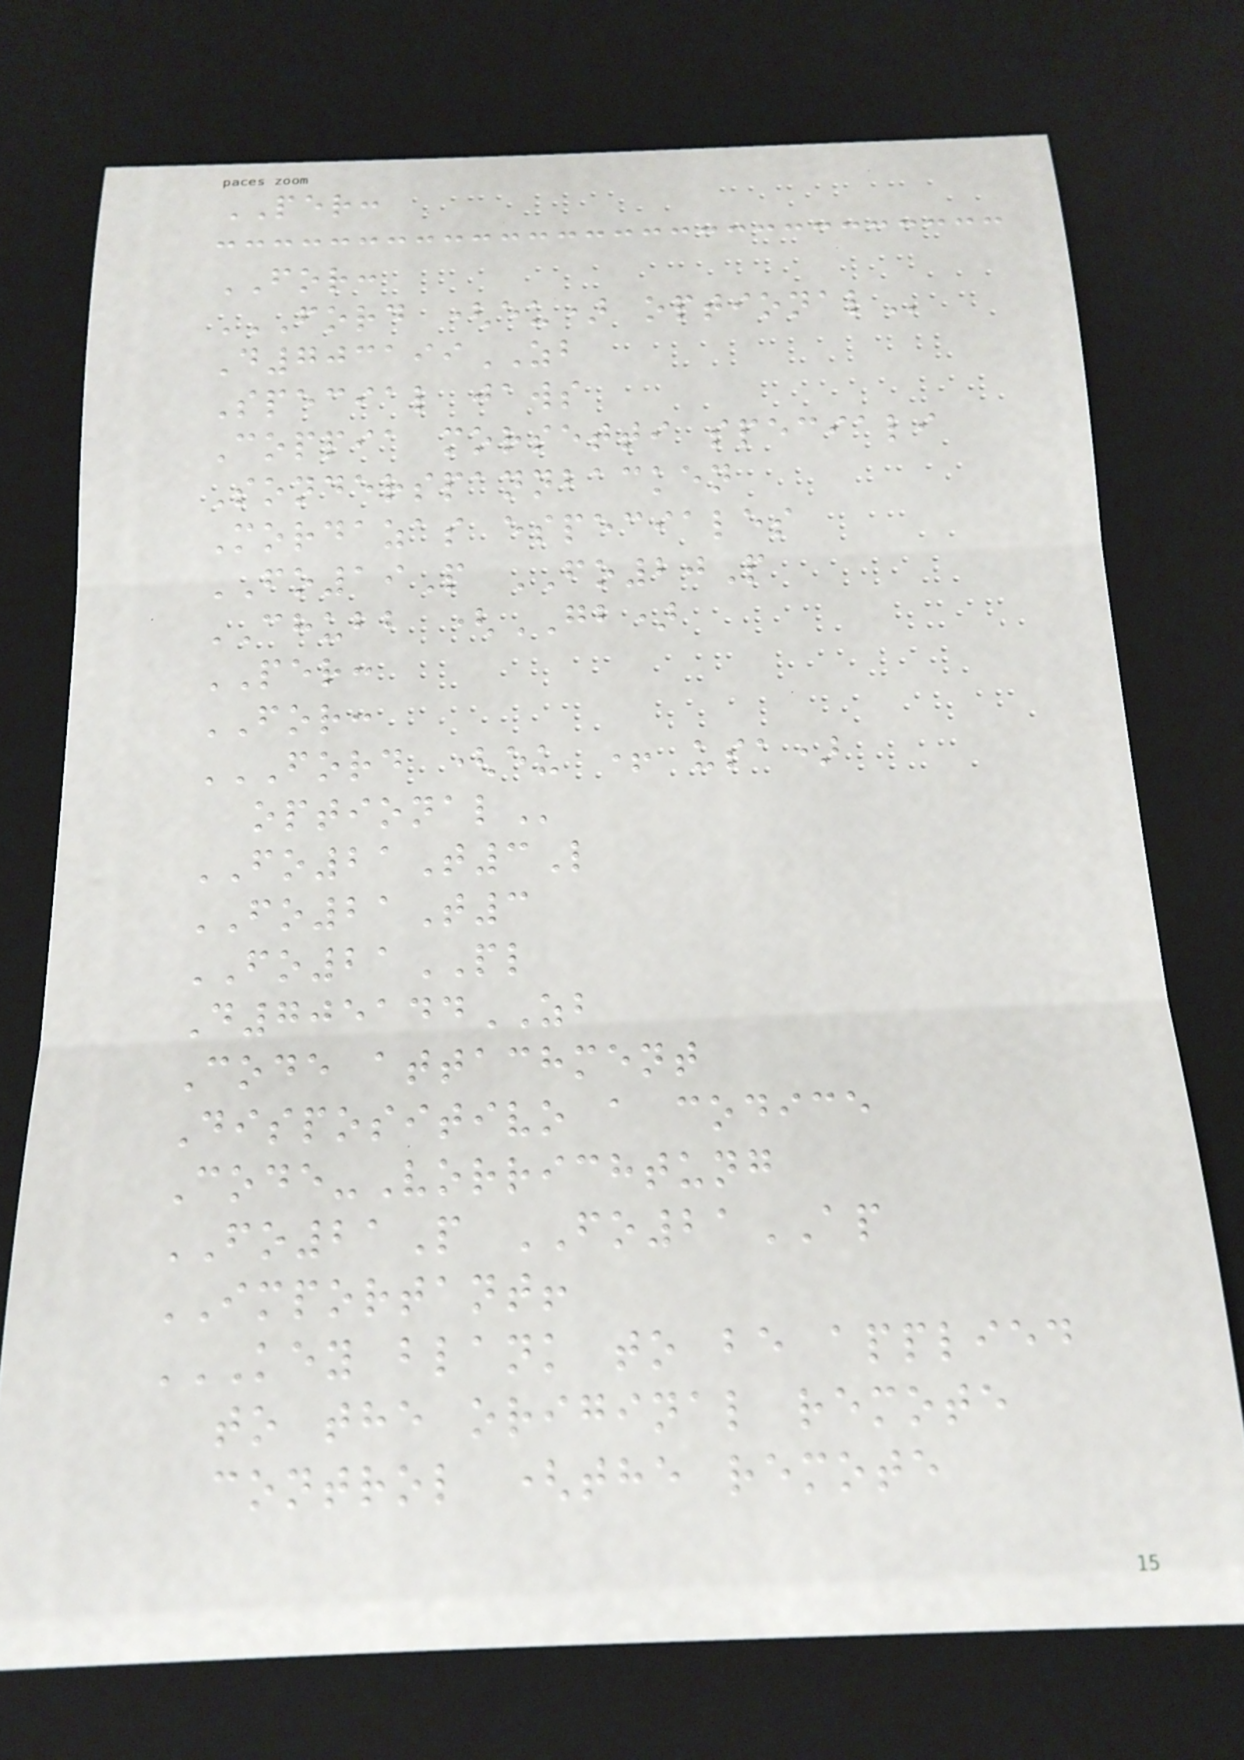PER:
FOR:
FORD (EU) OPTIONAL
D703199ZB
Special jaws
Coppia morsetti speciali
Sonderspannbacken
Mordazas especiales
FO19P FO20P
CHUBB (GB)
PER:
FOR:
FORD (EU + USA)
OPTIONAL
FO21T3L
FO21T3
FO21PL
D705144ZB
Code attachment
Dispositivo a codice
Code-Vorrichtung
FO21P FO21AP
IMPORTANT!
KEY BLANK TO BE APPLIED
TO THE ORIGINAL REMOTE
CONTROL (THE REMOTE
